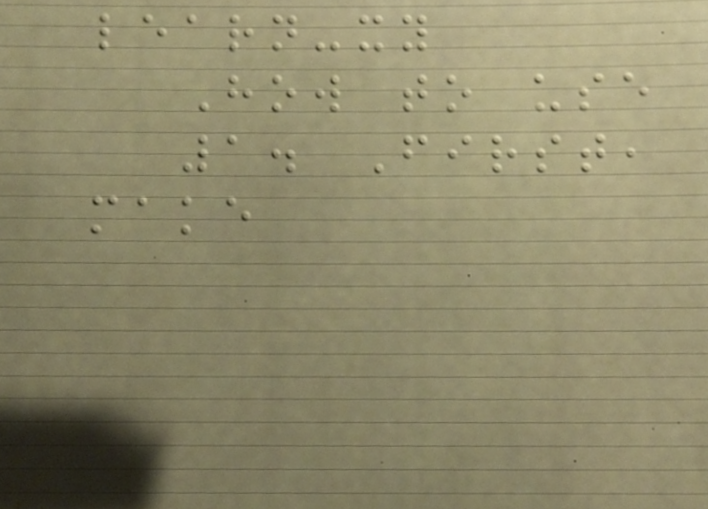learn-xy
How to use
1. First,
make
